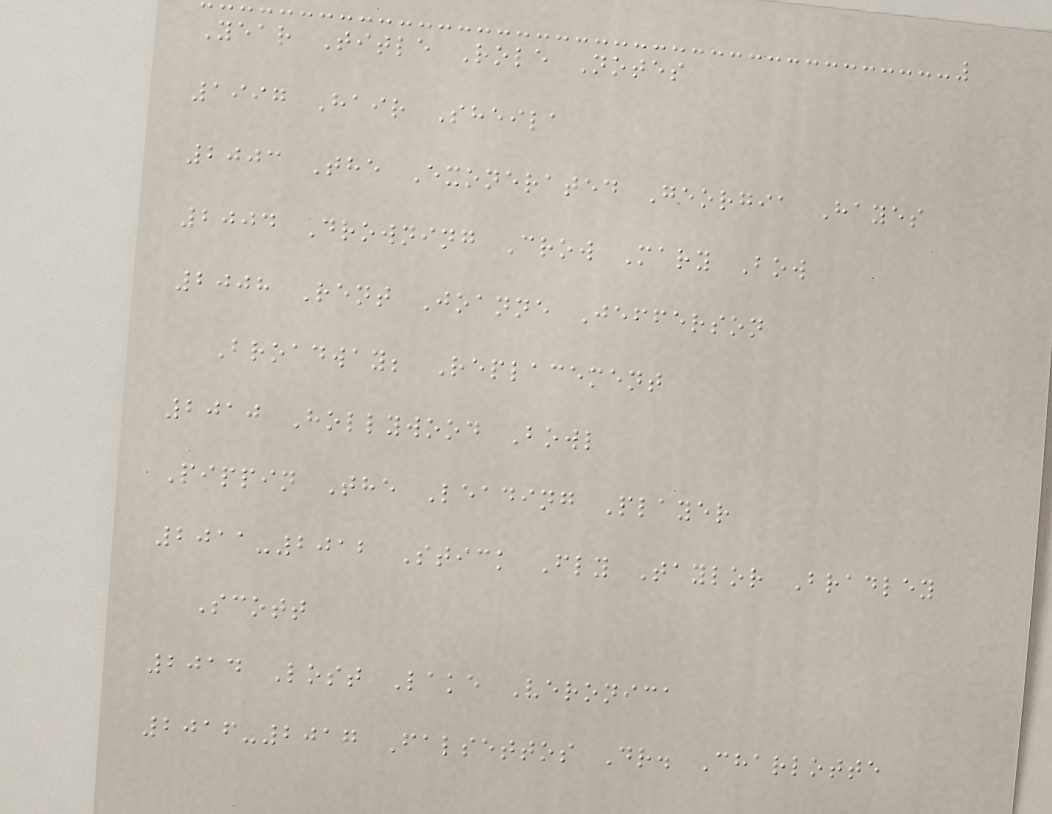Year Title Role Notes
1997 Hair Sheila
2003 The Exonerated Georgia Hayes
2004 Drowning Crow Mary Bow
2008 Rent Joanne Jefferson
Broadway; Replacement
2010 Hollywood Bowl
Pippin The Leading Player
2011-2012 Stick Fly Taylor Bradley
Scott
2014 Lost Lake Veronica
2016-2017 Falsettos Dr. Charlotte
